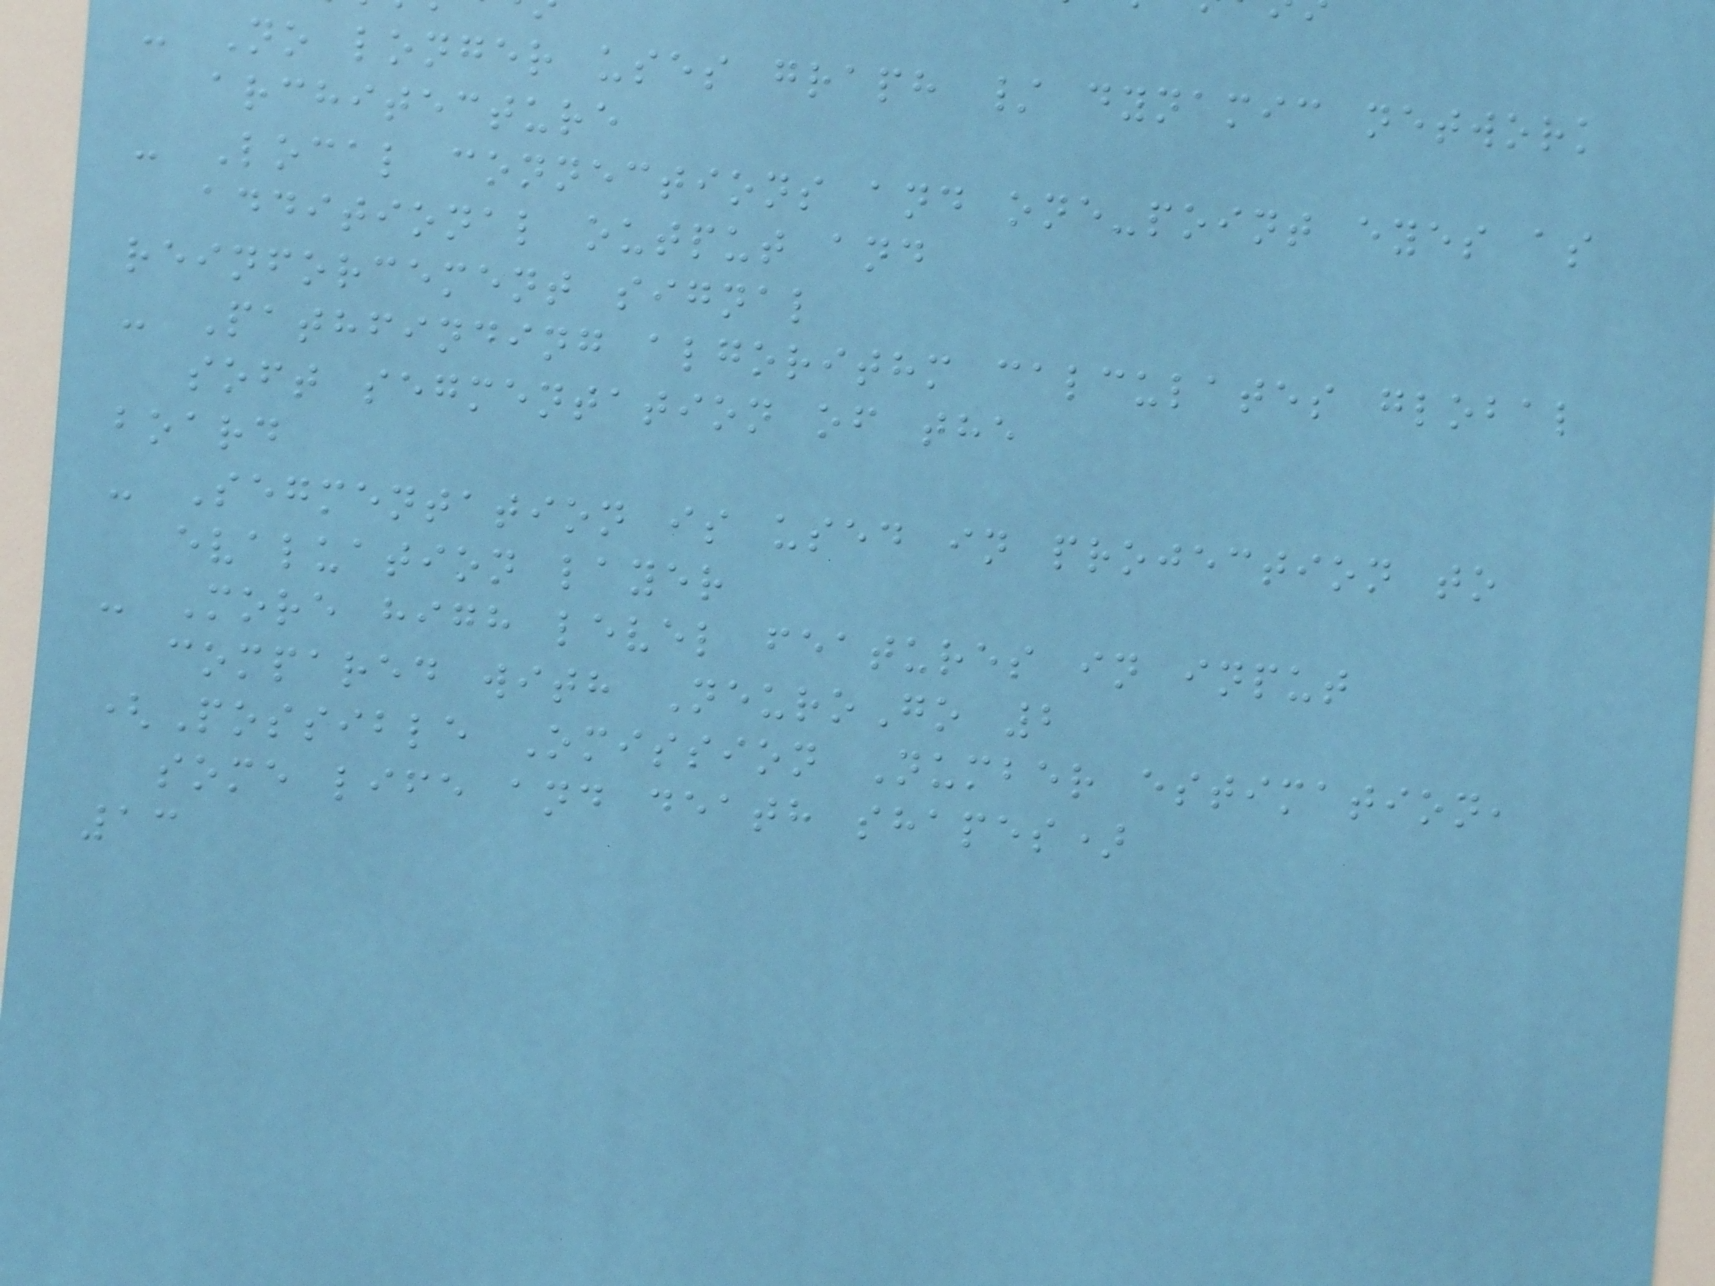- No longer uses graph / dynamic network
architecture
- Local connections and one-point eyes as
additional output and
reinforcement signal
- Pathfinding algorithm calculates global
soft segmentation of the
board
- Segmentation is used in projection to
evaluation layer
- More high level features in input
compared with NeuroGo 2
(Possible Omission Number estimation,
some life and death shapes)
13
